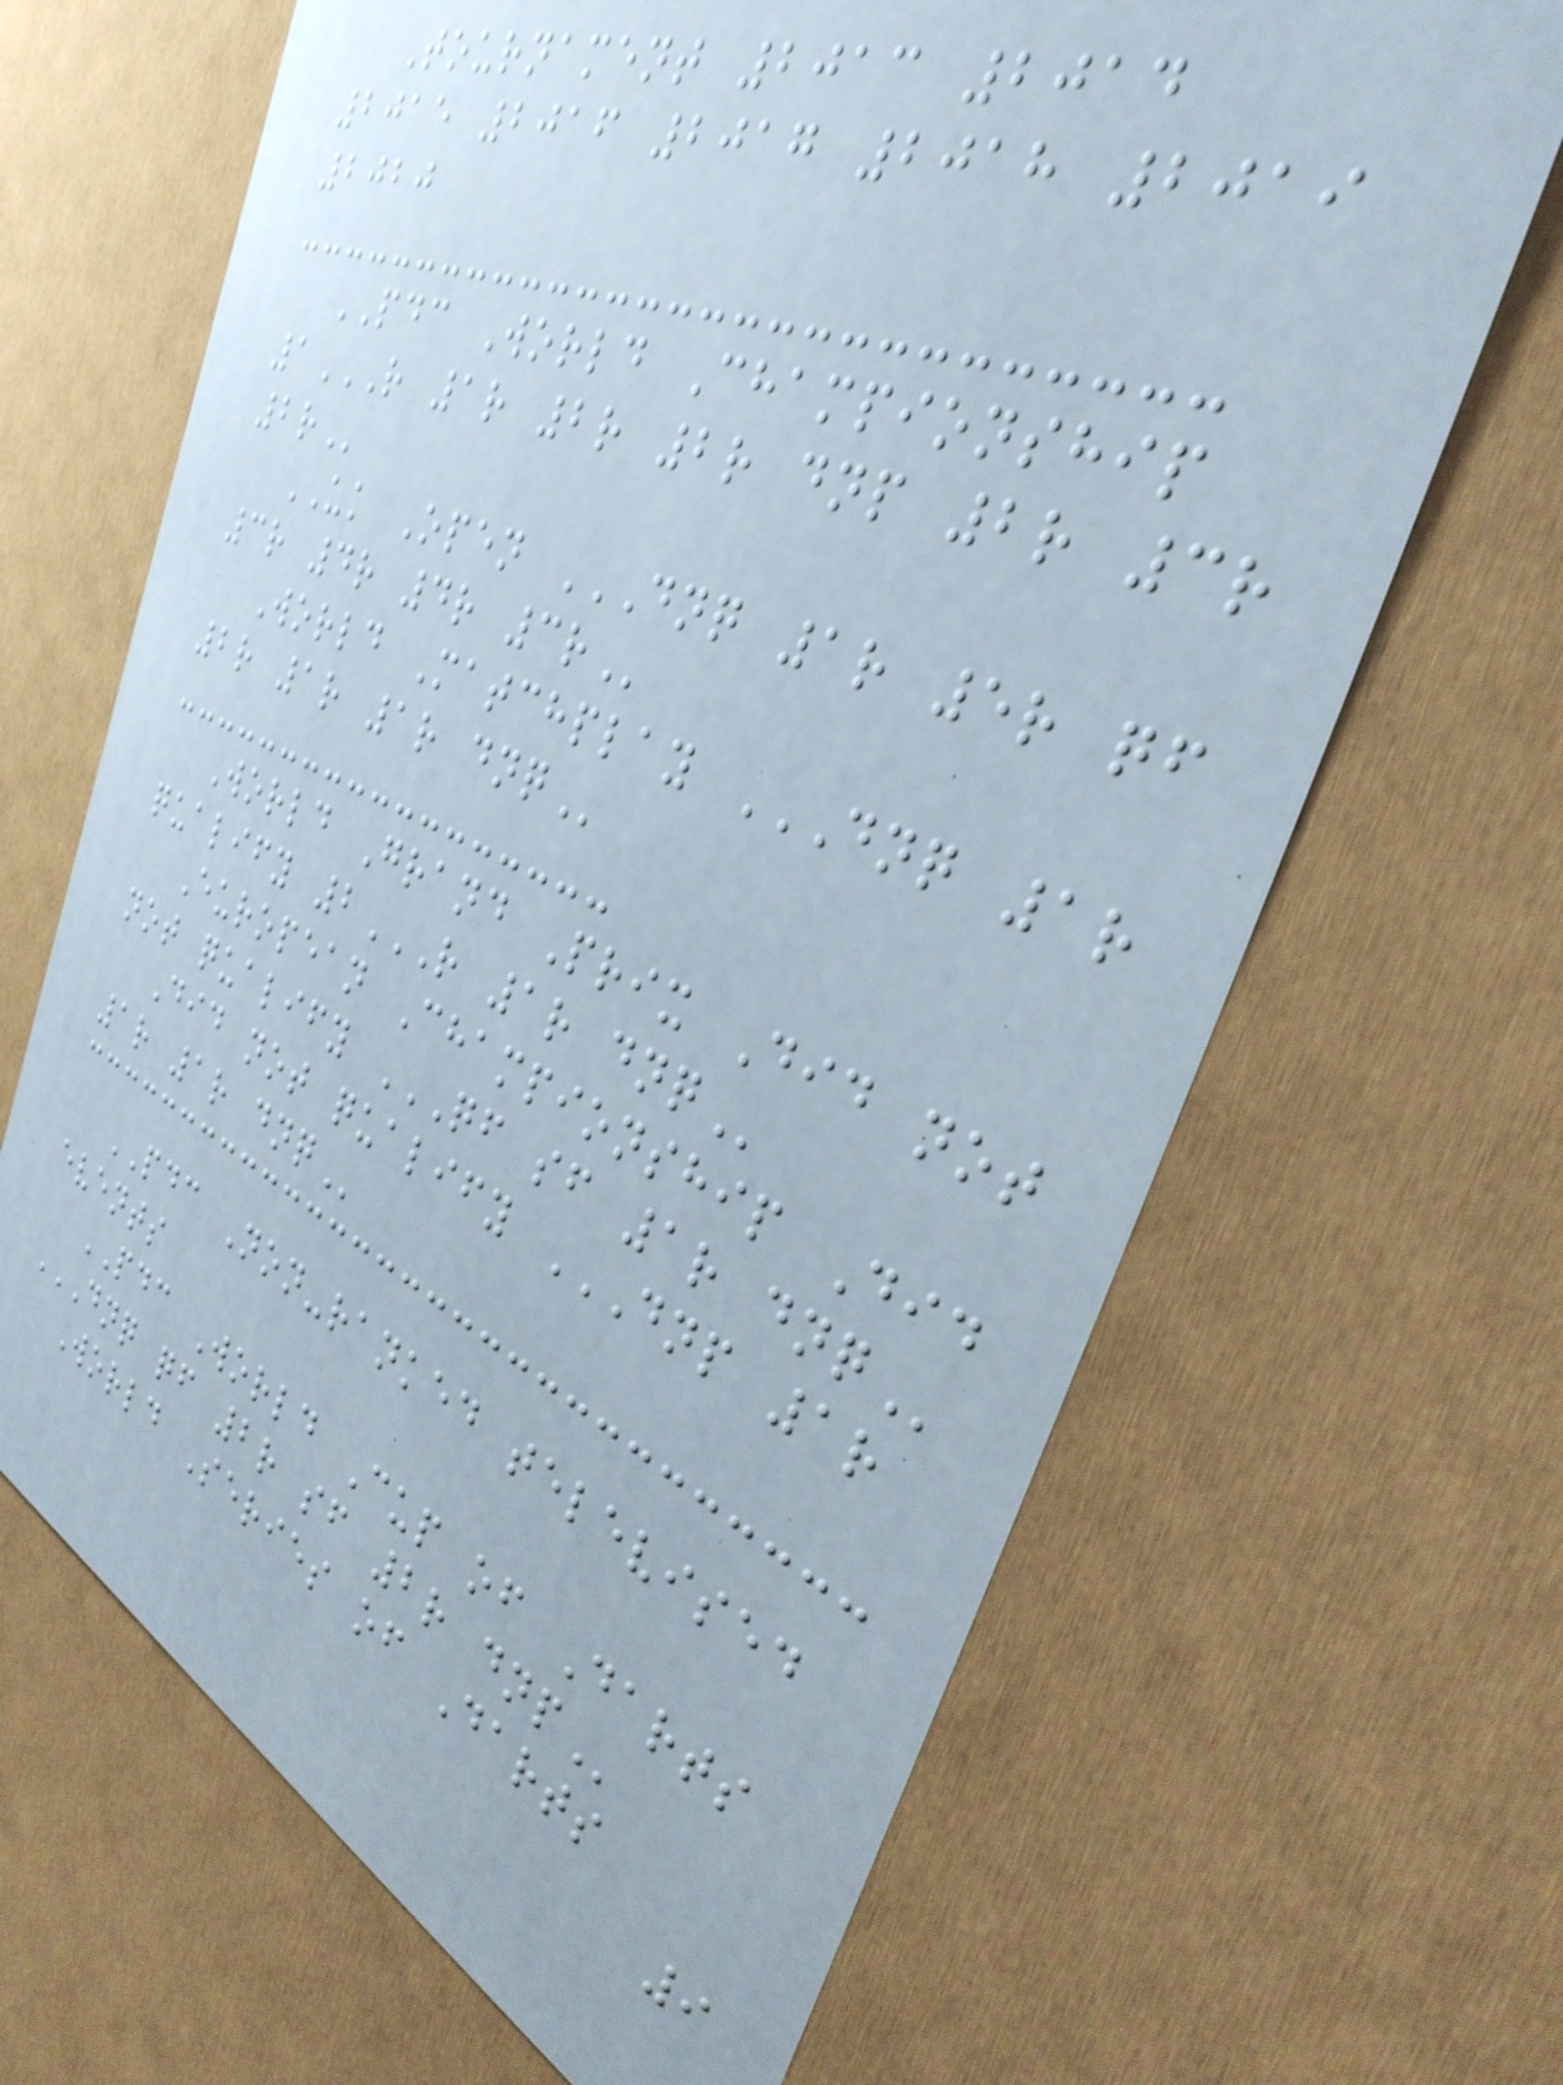Tournament 2013 2014
2015 2016 2017 2018 2019
2020
PDC World Championship
1R 1R 2R 2R DNP 2R 3R
2R
UK Open DNQ 1R 5R QF
3R 4R 4R 3R
World Matchplay DNQ 1R
2R 1R 1R DNQ
World Grand Prix Did not
qualify 2R 1R DNQ
European Championship Did
not qualify QF SF 1R DNQ
Did not qualify DNP 1R
1R 1R DNQ
PDC Non-ranked televised
events
PDC World Cup of Darts
DNQ QF 2R SF 2R DNP
World Series of Darts
9
